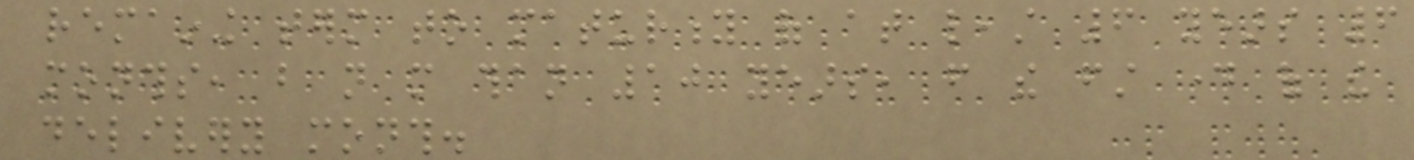remaining term to maturity of at least 6 years 6
months, but not more than 10 years, from the first day of the
delivery month.
